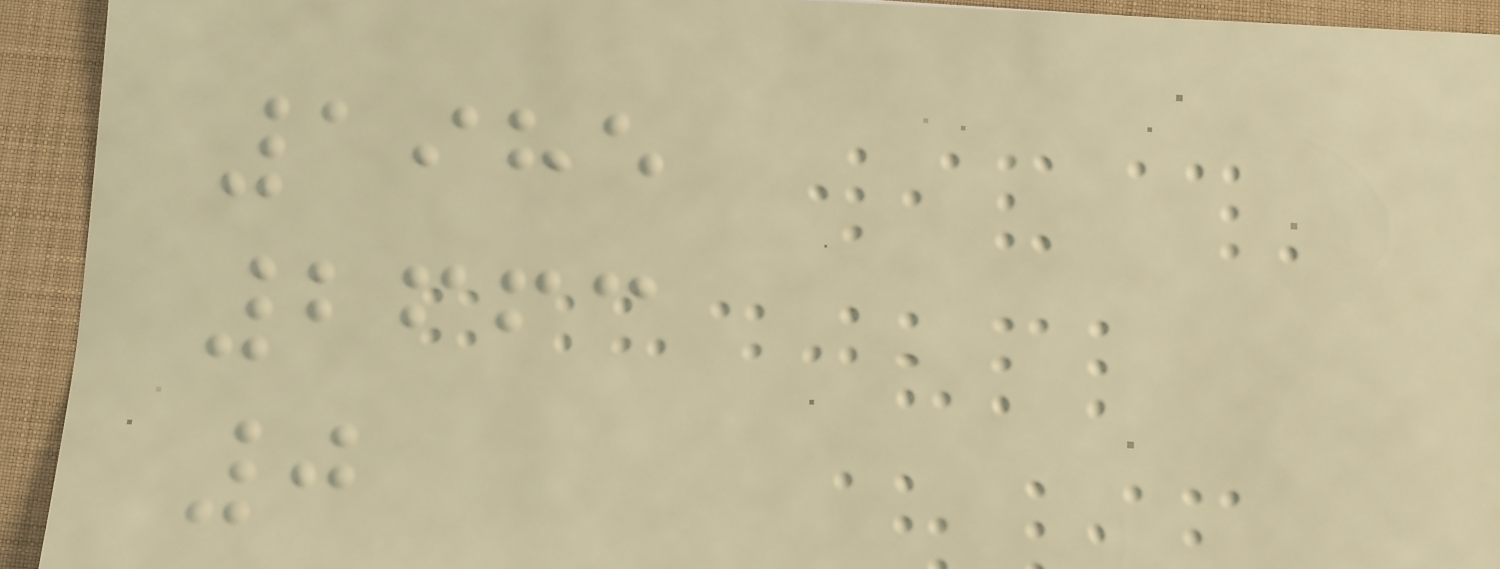1985
2663
0
